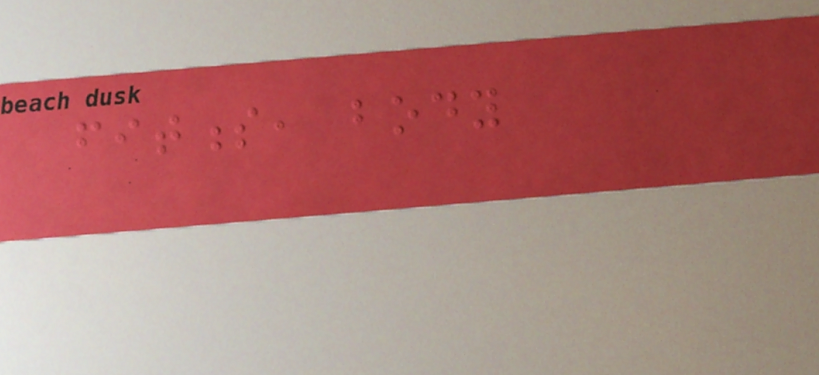fitness, body
